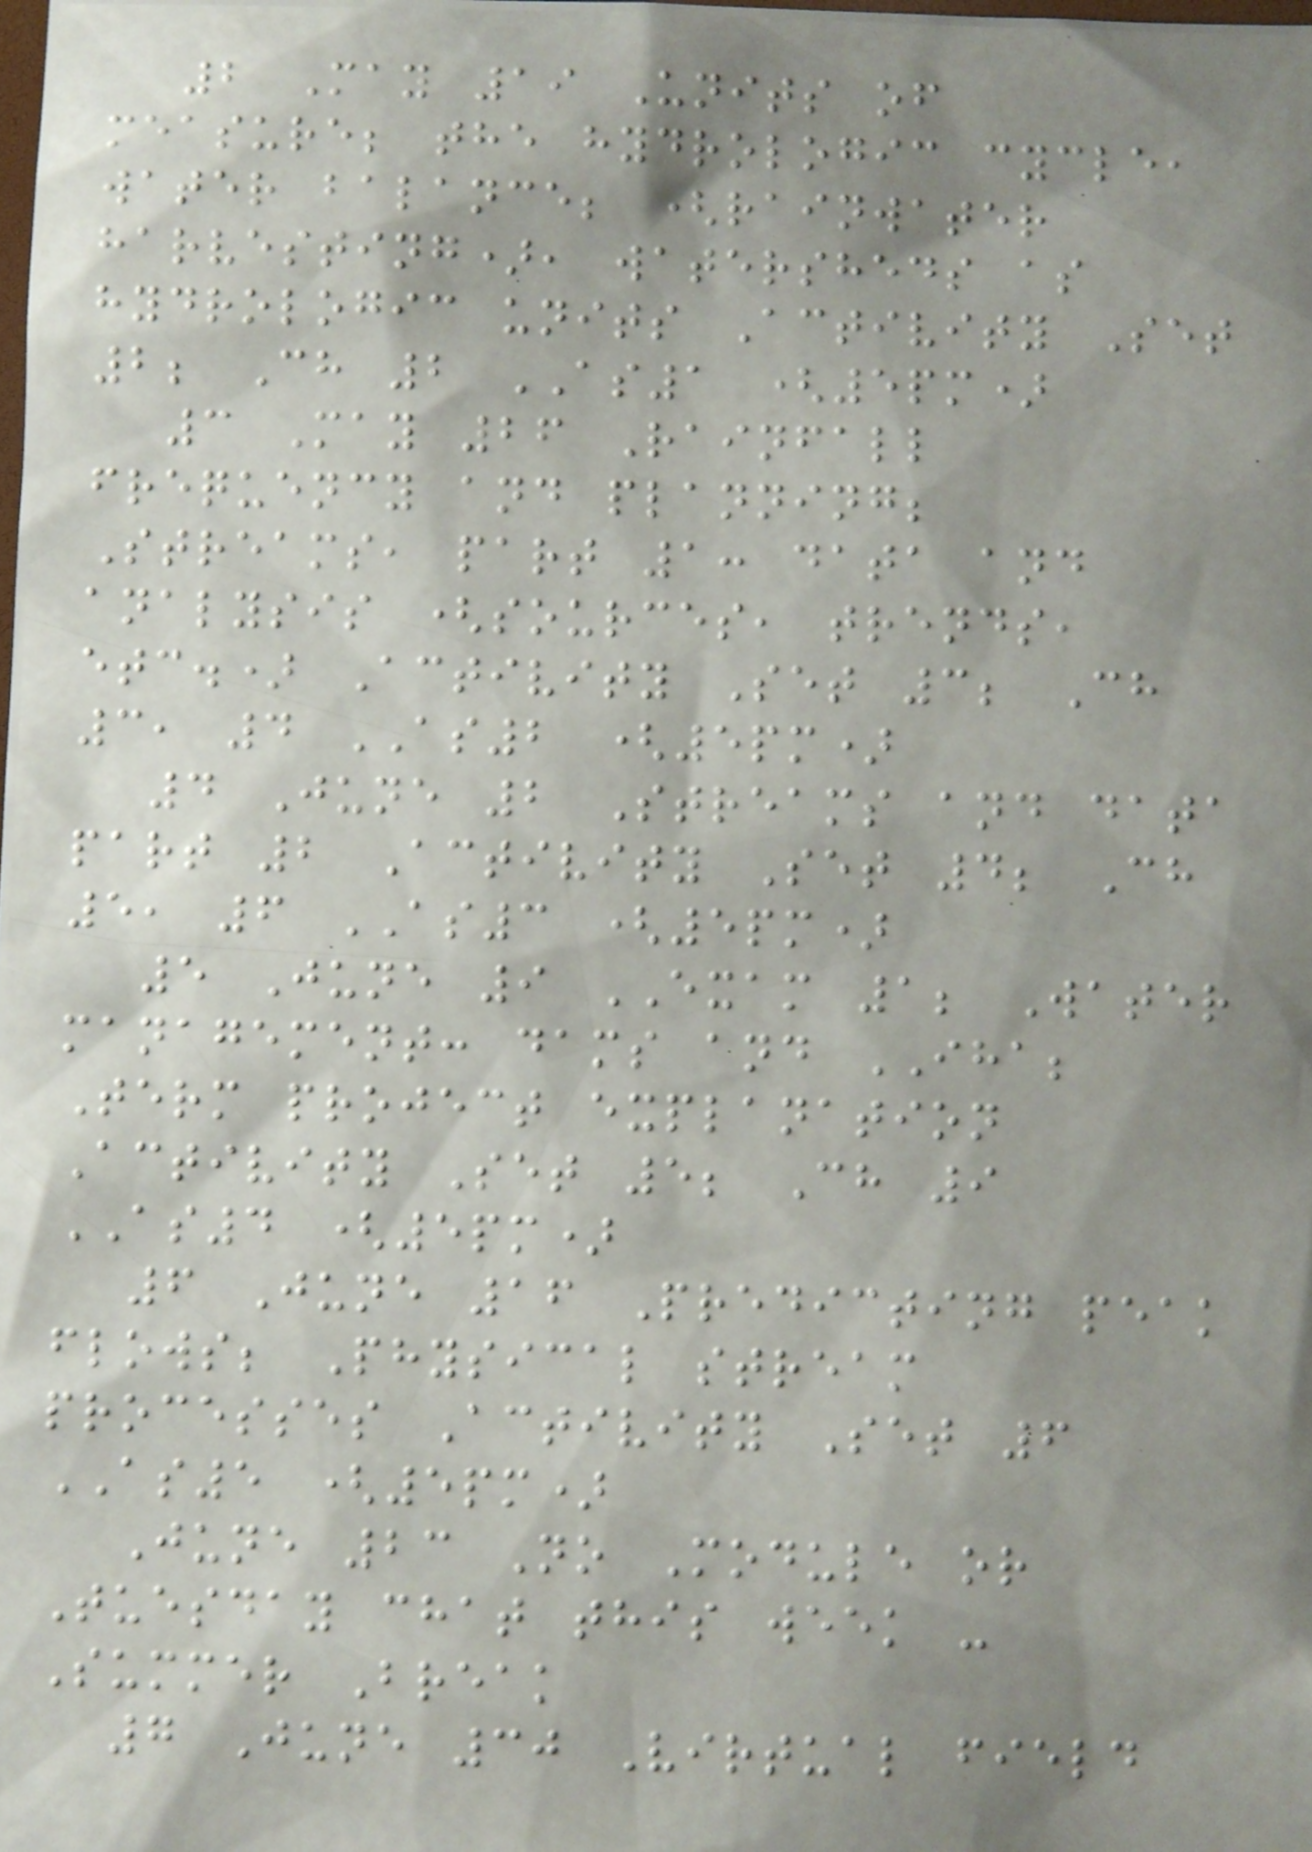2 May 19 Units of
measure; the hydrologic cycle,
water balance; (rainwater
harvesting), watersheds as
hydrologic units Activity Set
2; Ch 2 AS1 (5pm)
3 May 26 Rainfall
frequency and planning;
Streams, part 1: data and
analysis (sources, trends,
etc.) Activity Set 3; Ch
3, 4 AS2 (5pm)
4 June 2 Streams and data
part 2 Activity Set 4; Ch
5, 6 AS3 (5pm)
5 June 9 EXAM 1; Water
management: dams and IHA;
Term project explanation
Activity Set 5; Ch 9
AS4 (5pm)
6 June 16 Predicting peak
flows; Physical stream
processes Activity Set 6
AS5 (5pm)
June 23 No Module or
Tuesday chat this week -
Summer Break
7 June 30 Virtual field
